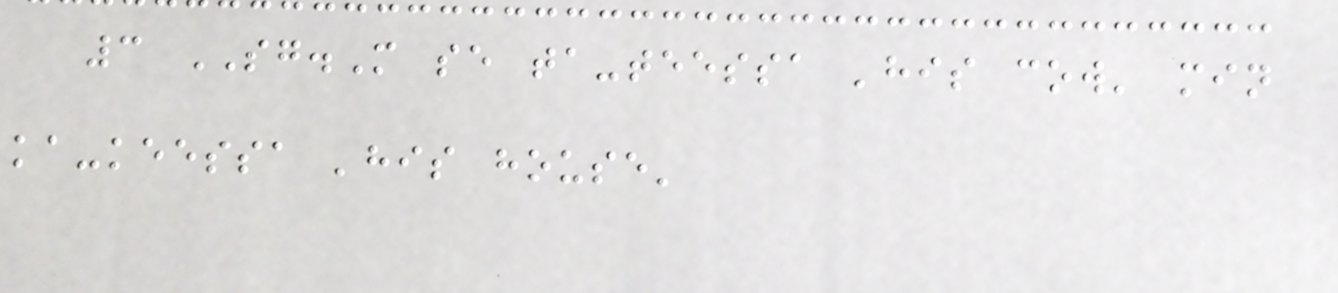3 SG.M se ta-teessa 'his cow' min
ka-keessa 'his house'
